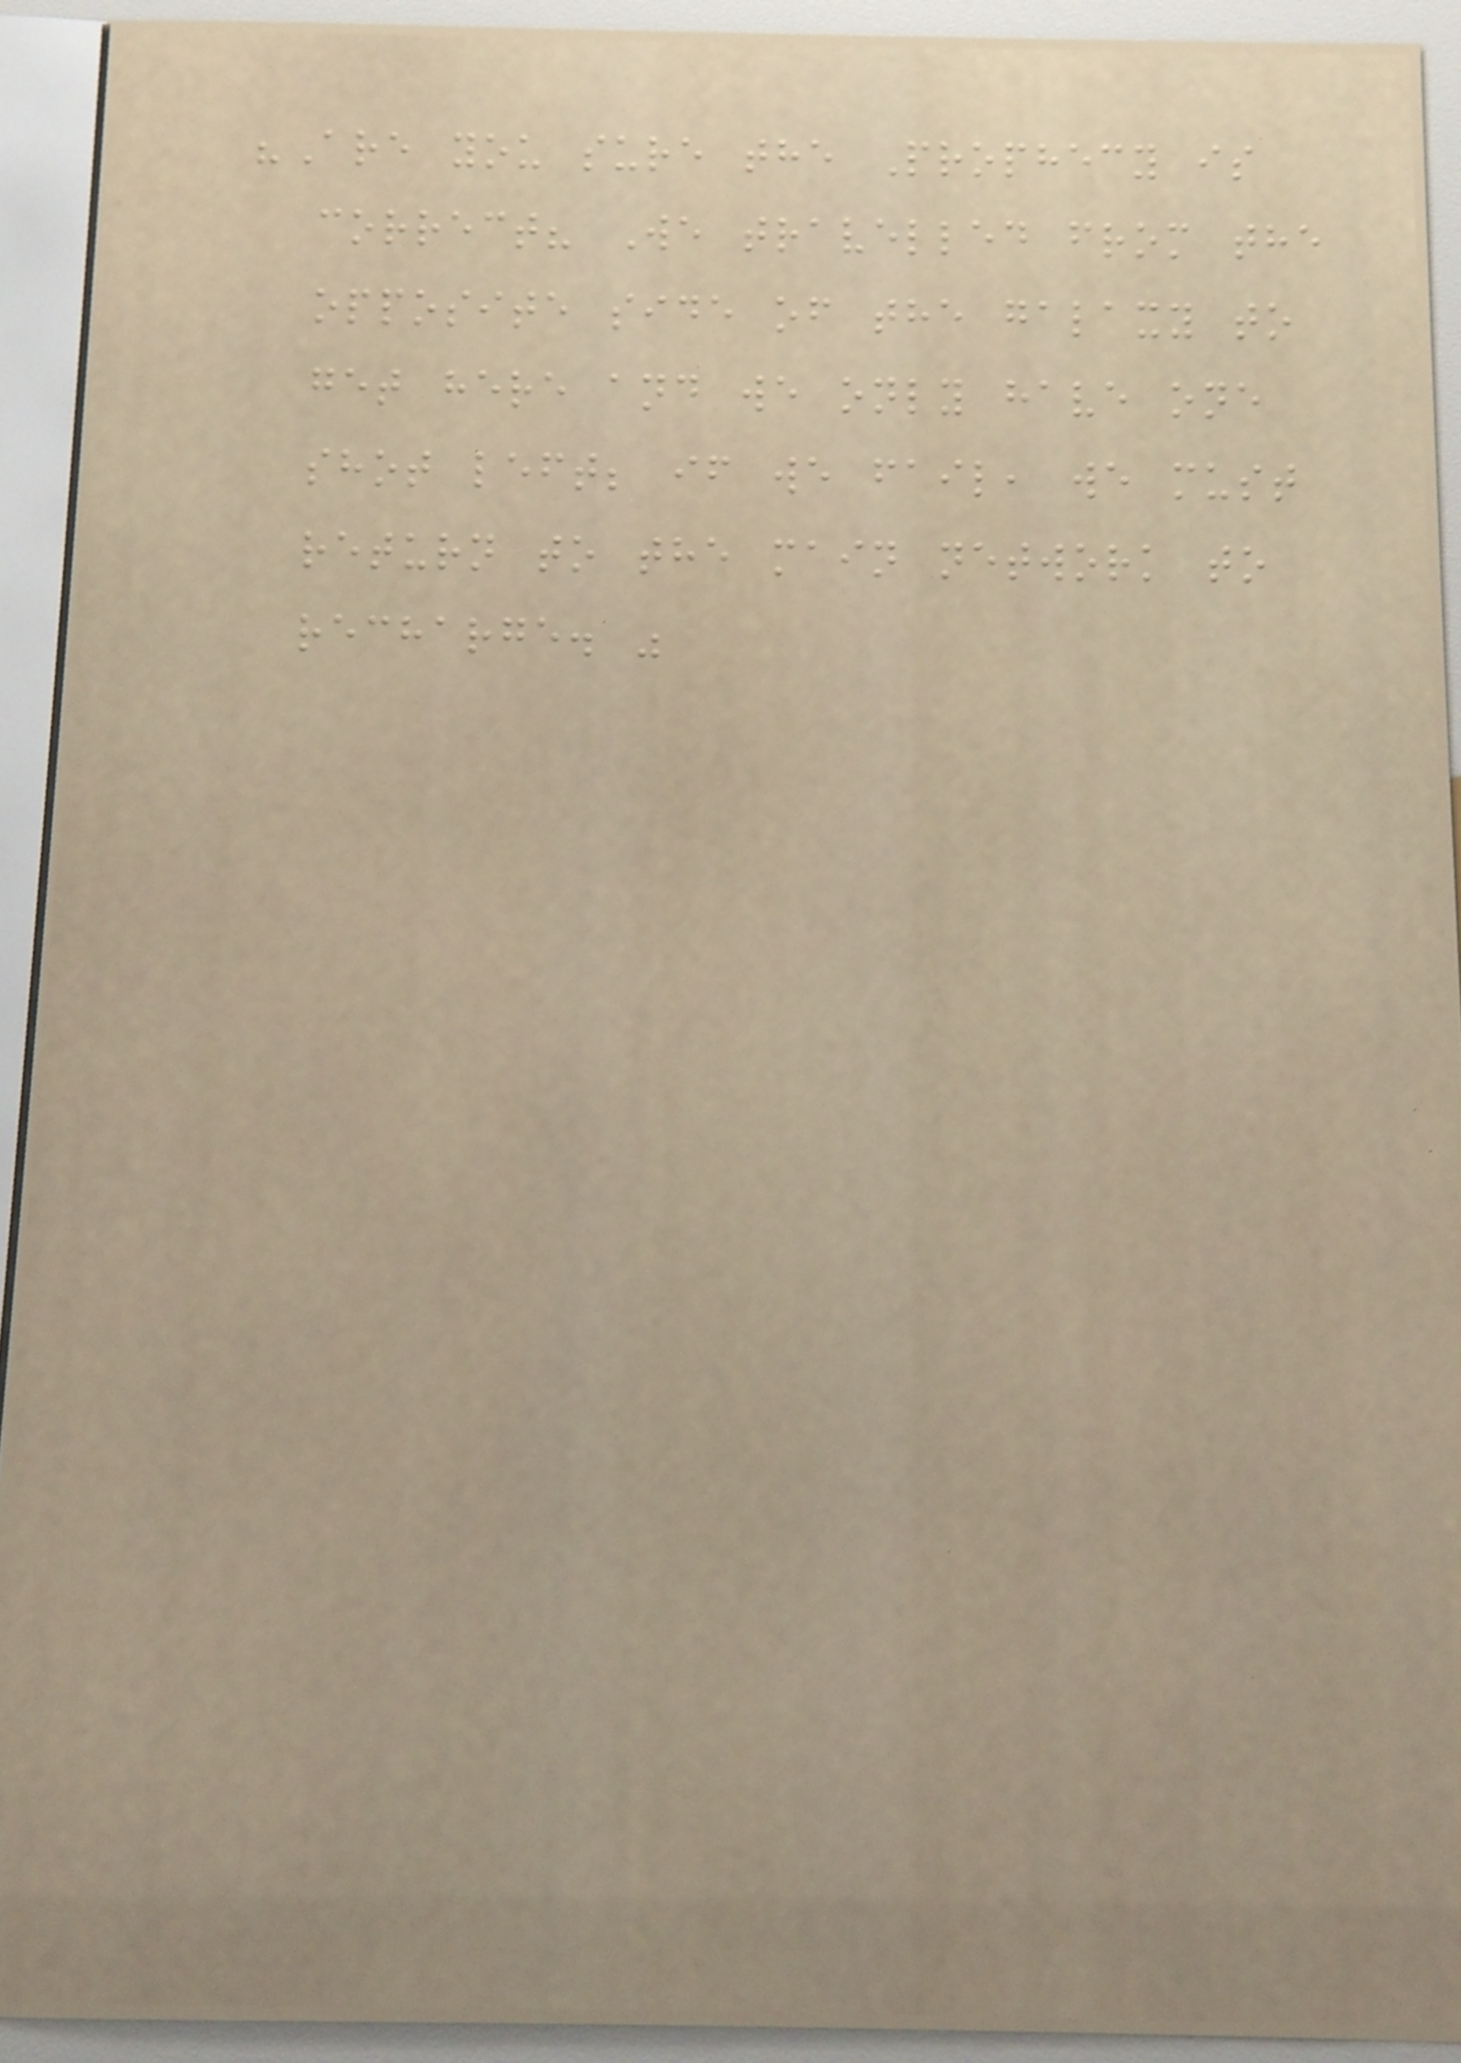"Are you sure the Prophecy is
correct? We travelled from the
opposite side of the galaxy to
get here and we only have one
shot left; if we fail, we must
return to the main network to
recharge. "
